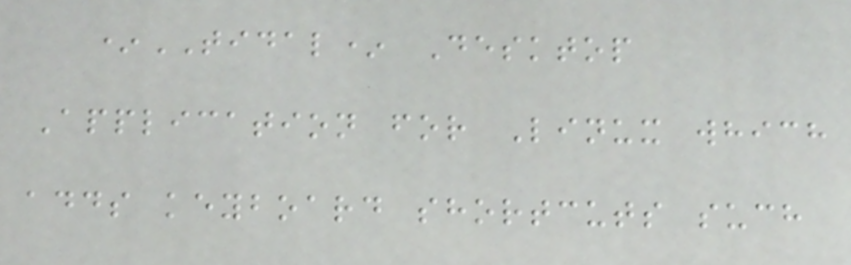*TIDAL* Desktop
Application for Linux which
adds keyboard shortcuts such
